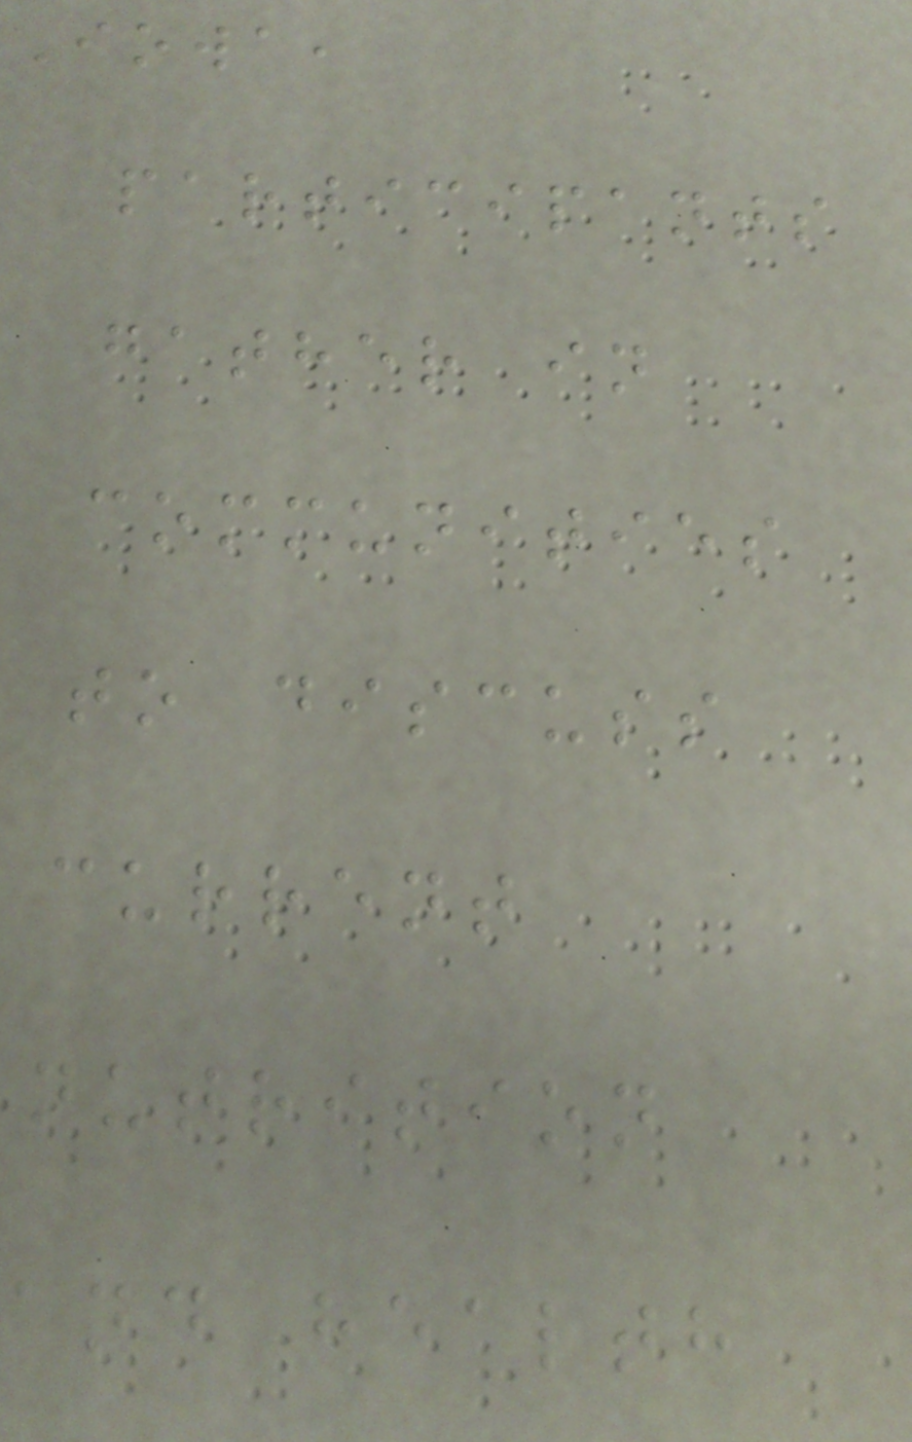Iowa,
participants
gather in
communities
to discuss
current
nutrition
and health
